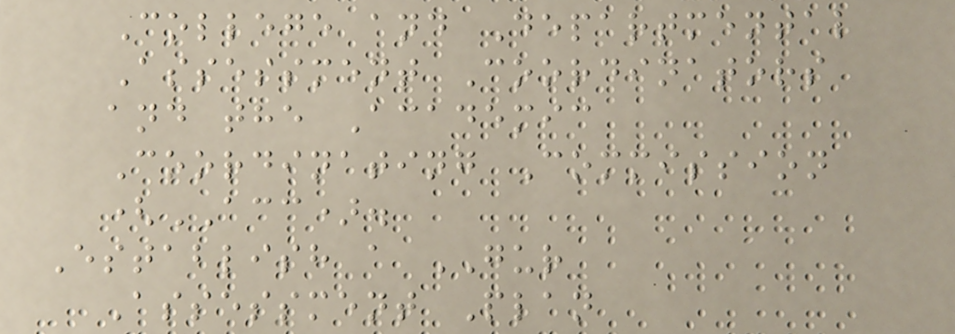College and Departmental
Assessment Coordinators
and the Academic
Coordinating Commission
(ACC).
Establish a GUR
Assessment Plan
